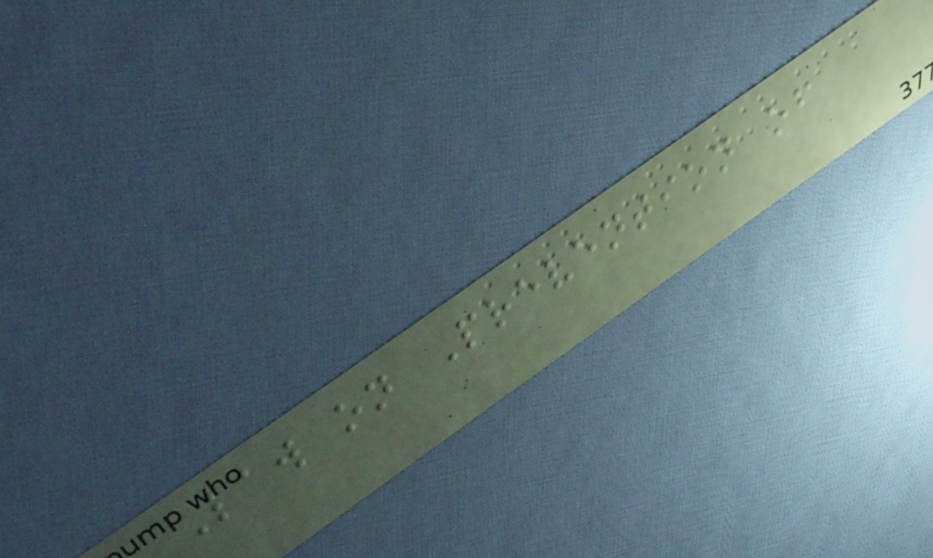Law on Prevention of
